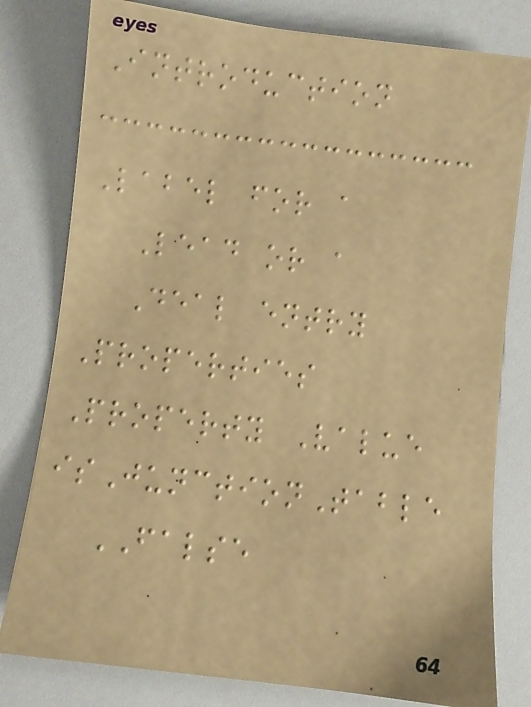Introduction
Label for a
Lead or a
Deal entry
Properties
Property Value
isJunctionTable
FALSE
